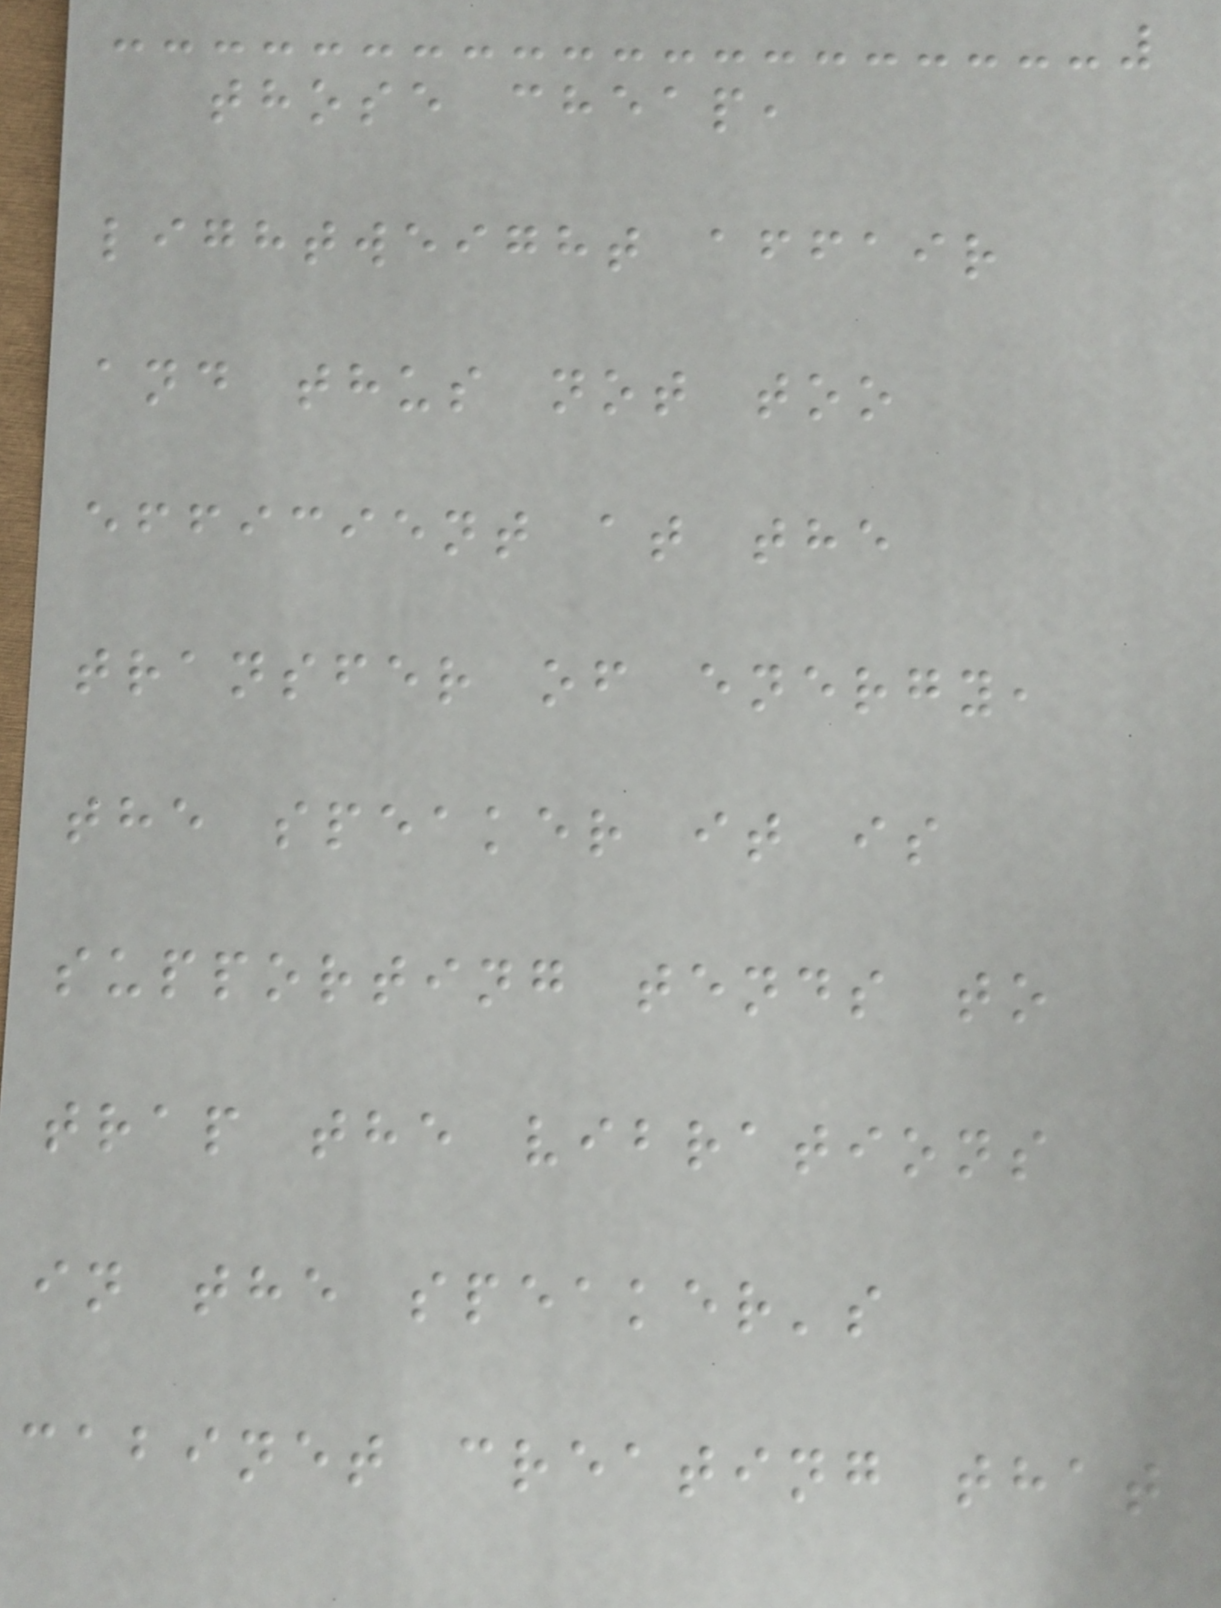those cheap,
lightweight affair
and thus not too
efficient at the
transfer of energy,
the speaker it is
supporting tends to
trap the vibrations
in the speaker's
cabinet creating that
